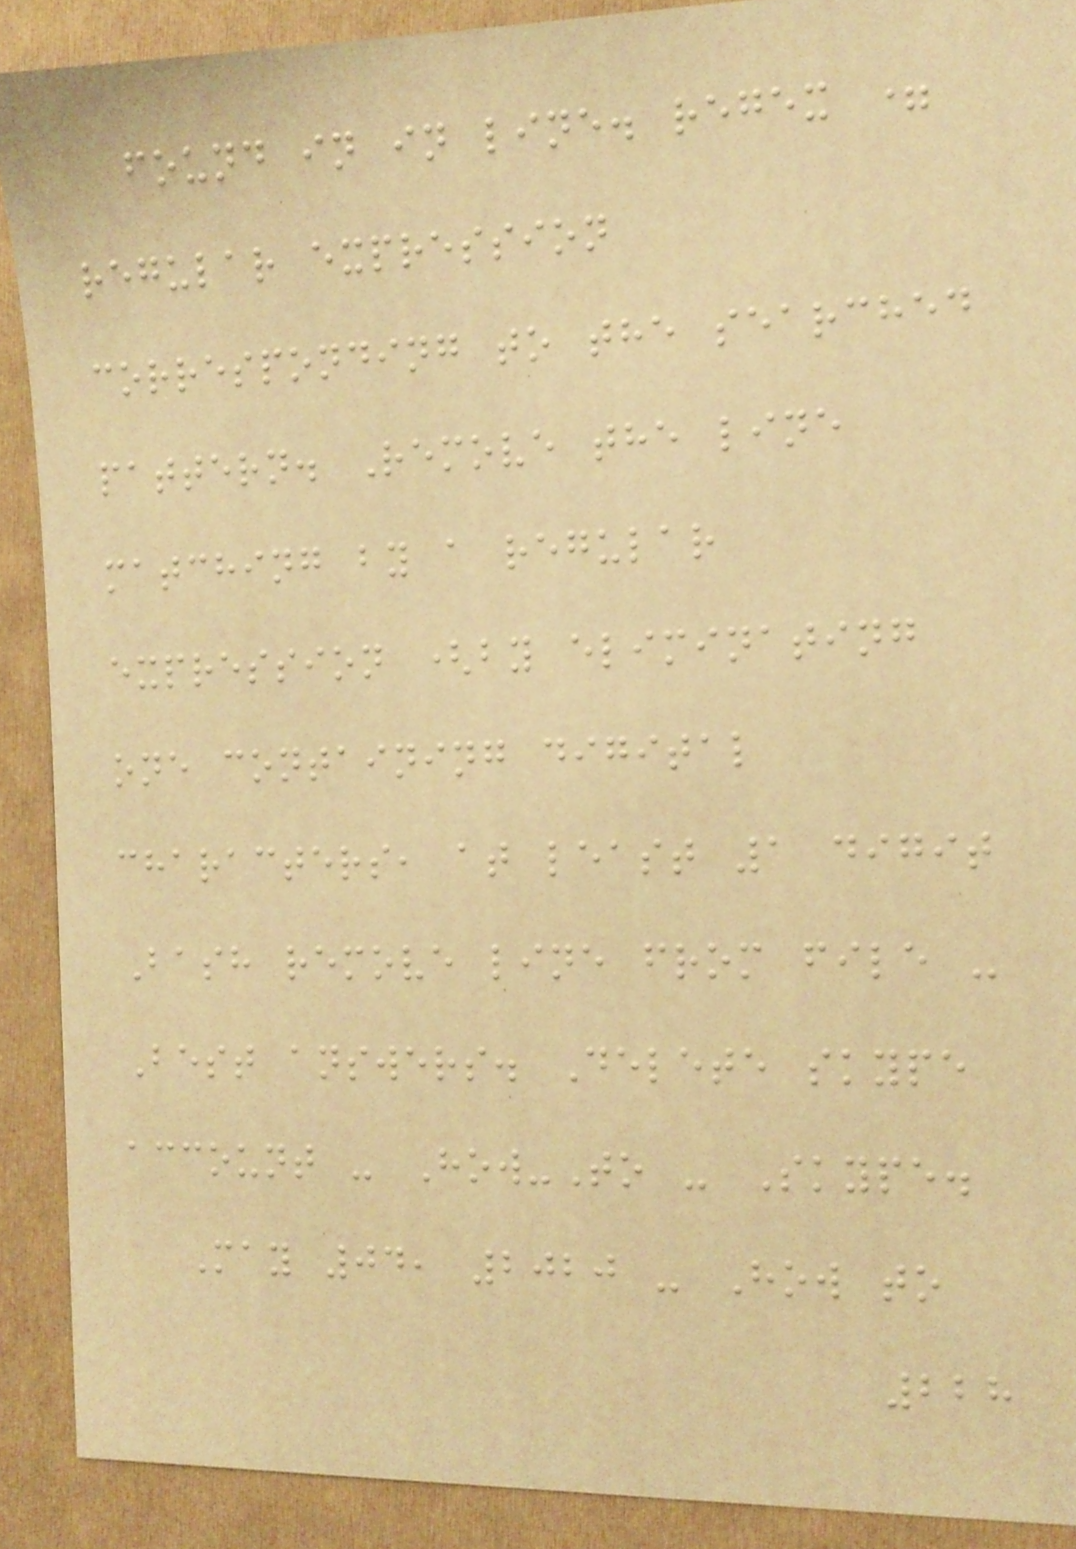found in in line. regex =
regular expression
corresponding to the searched
pattern. Remove the line
matching by a regular
expression (by eliminating
one containing digital
characters, at least 1 digit
Bash remove line from file -
Best answers. Delete skype
account - How-To - Skype.
May 04, 2020 - How to
228
